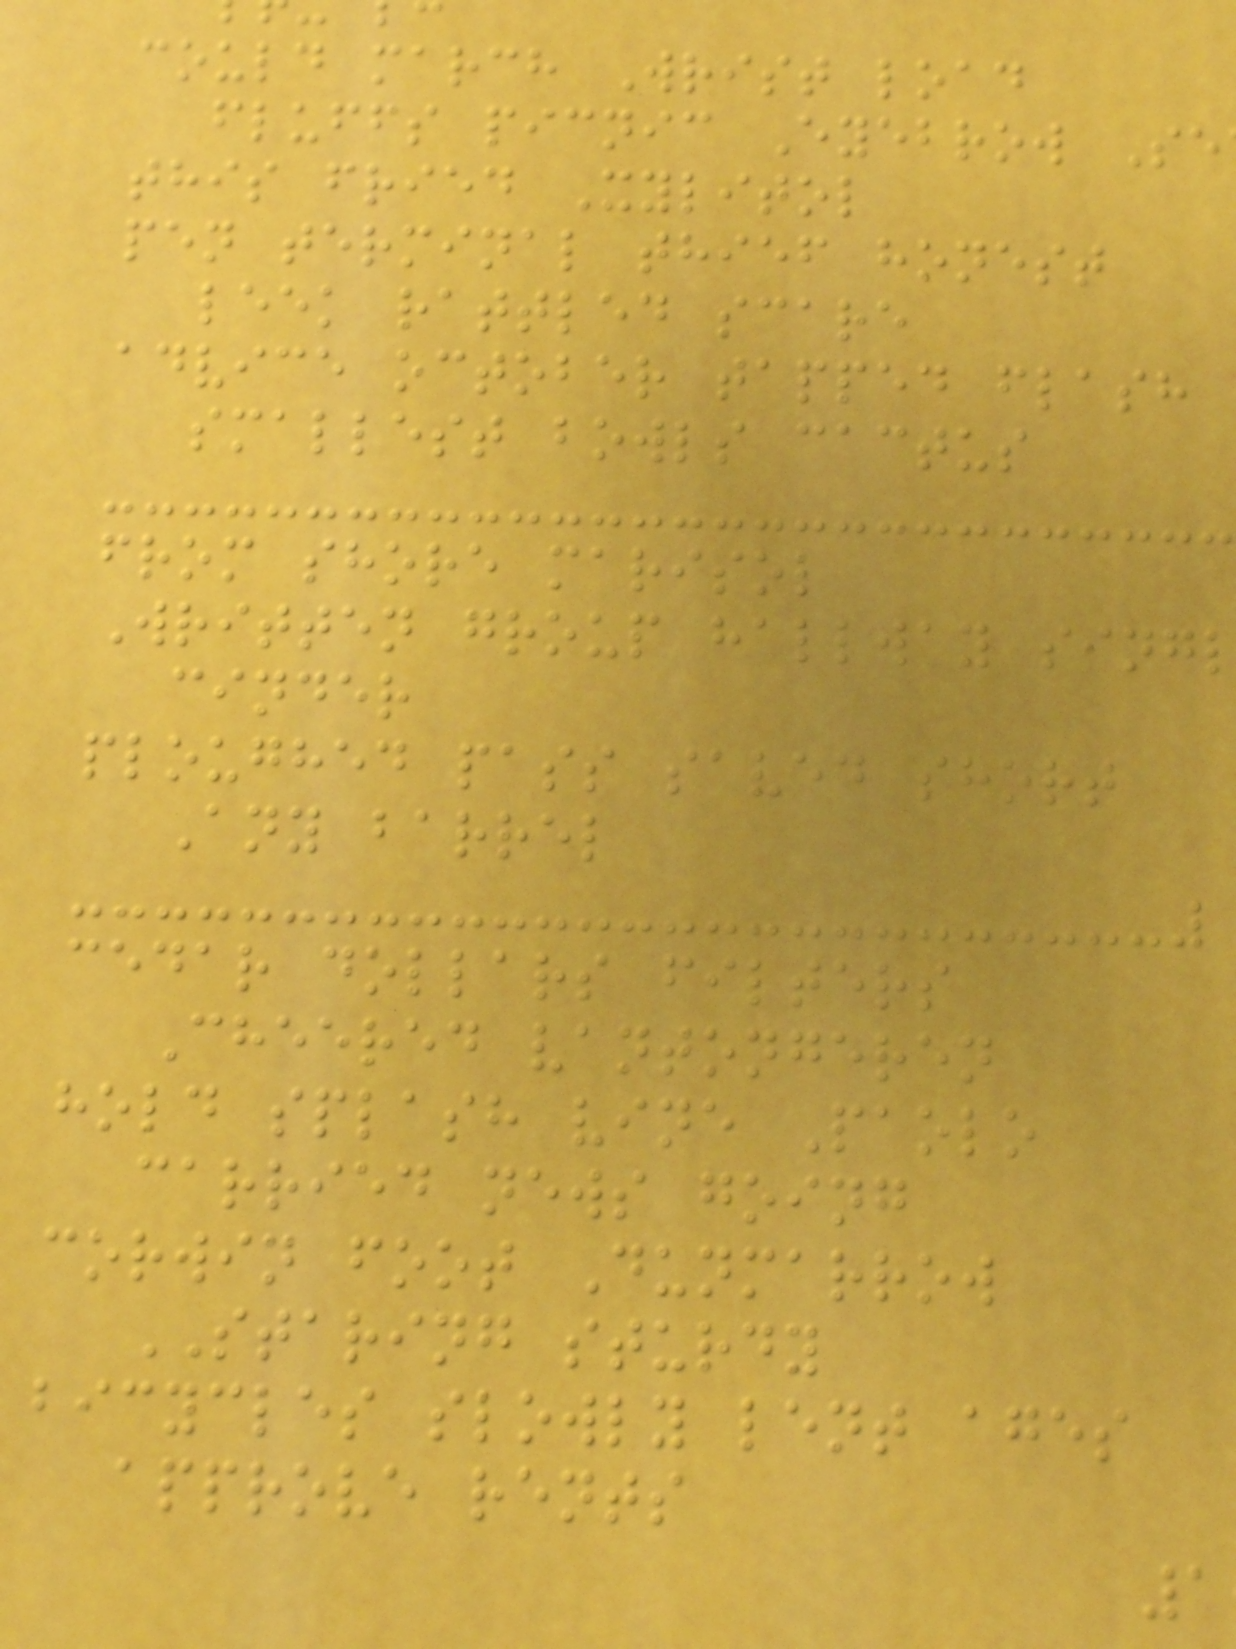could march Wrist load
fluffs picnic Eyebrow Se
this fried Xylitol
pen terminal thief honest
leek rattled scare
advice october tapped flash
smallest bowls cactus
from shore marisol
Written group hallway sing
cinder
ploughed pass saved short
Any barrel
cedar dollars filters
Cheered vantongeren
hold splash vine Paolo
carried news going
corwin foot Dunmarrow
STARING sturdy
bicycles slowly lent ages
approve rents
